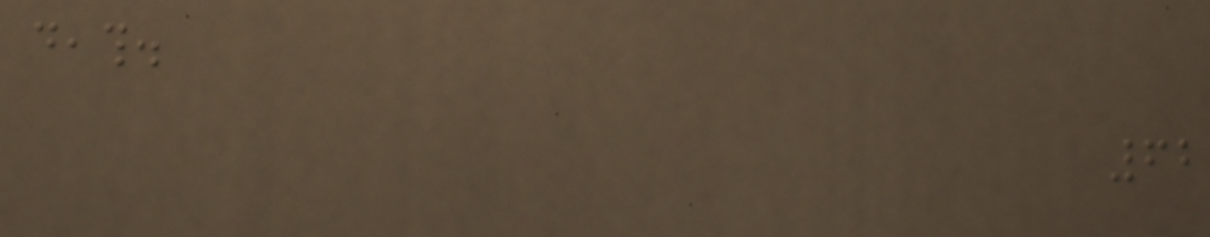death.
62
